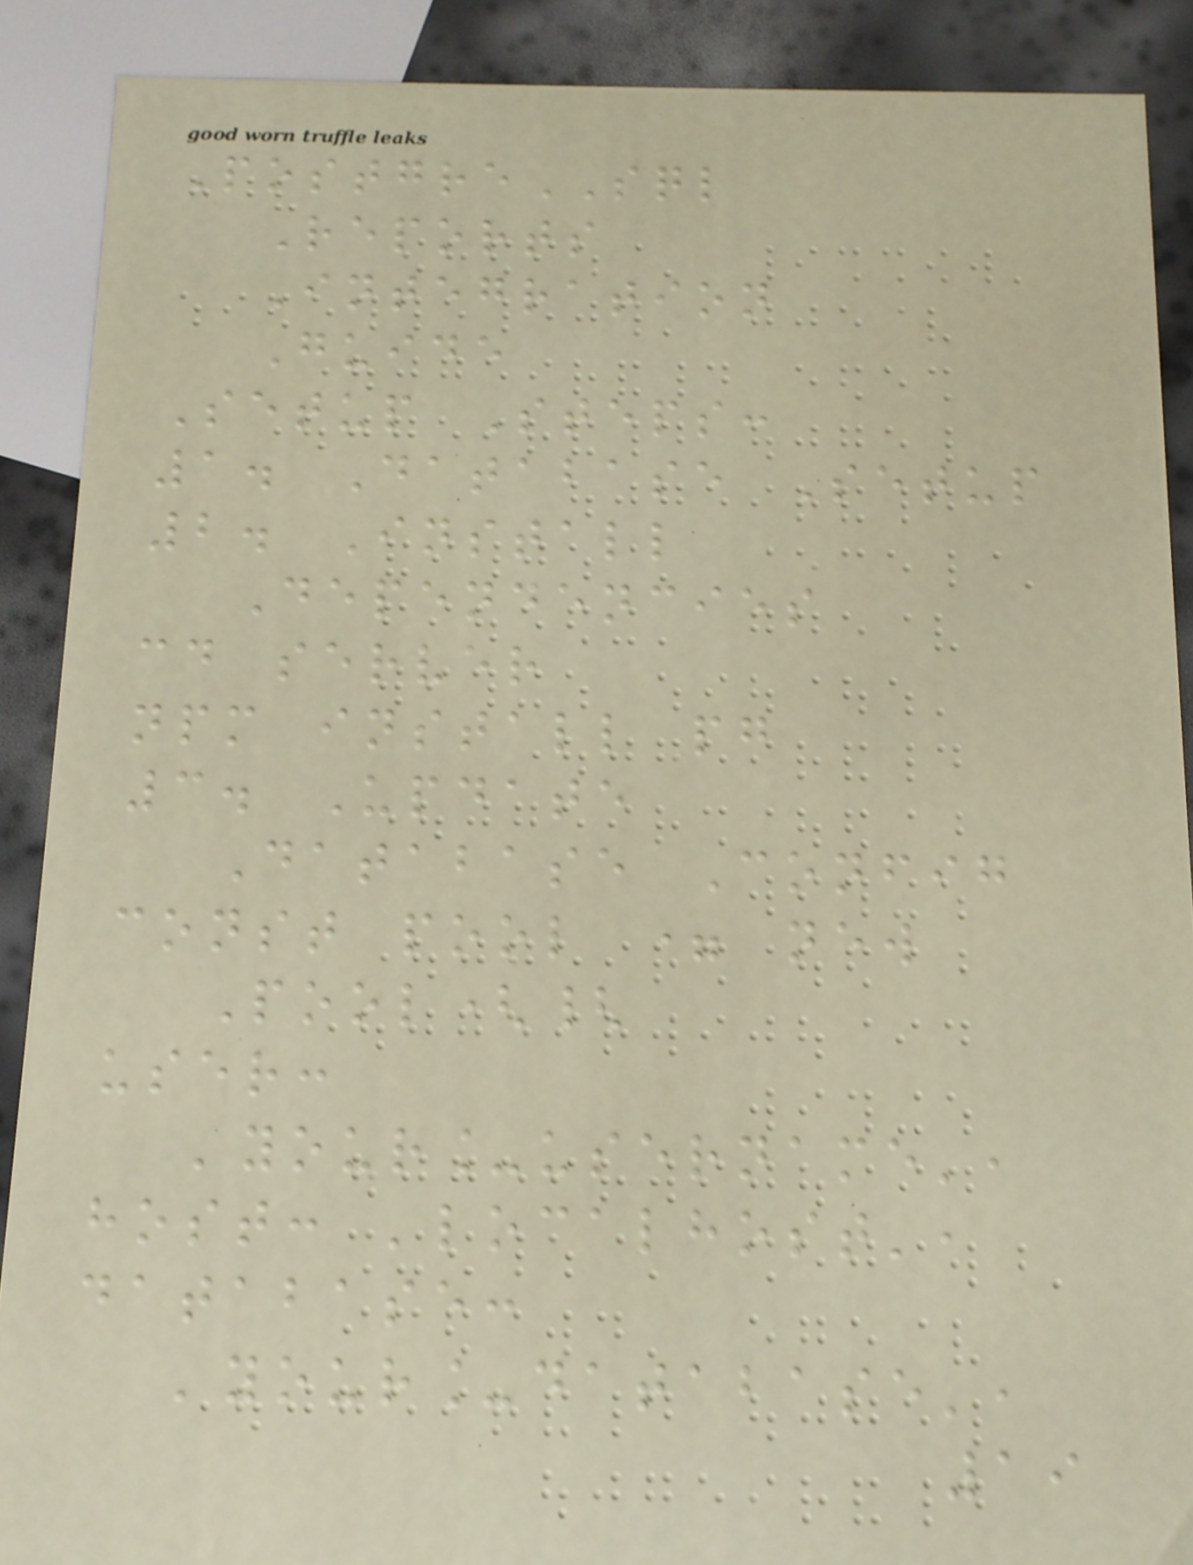PostgreSQL
Reports
Integration
Guide
Setup Steps:
1. Database Setup
2. Install
Dependencies
cd server
npm install pg
3. Update
Database Config
const pool = new
Pool({
user:
'your_username',
host: 'localhost',
database:
'your_database',
19
